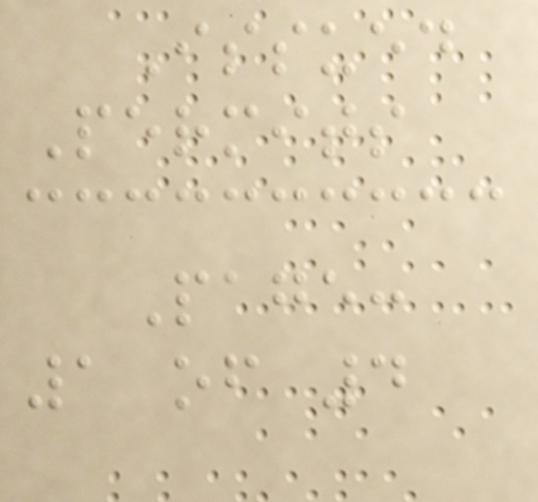Issued
Permits
Page:
1 of 4
